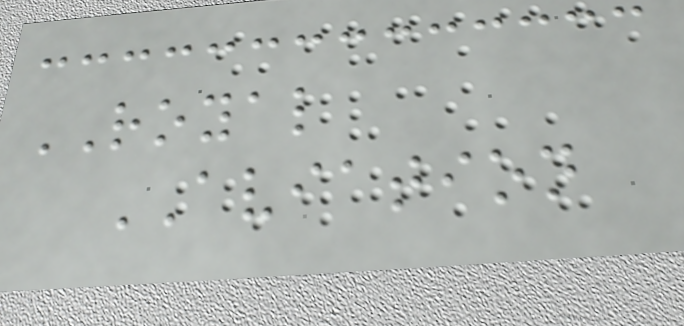ROYAL
AVIATION
